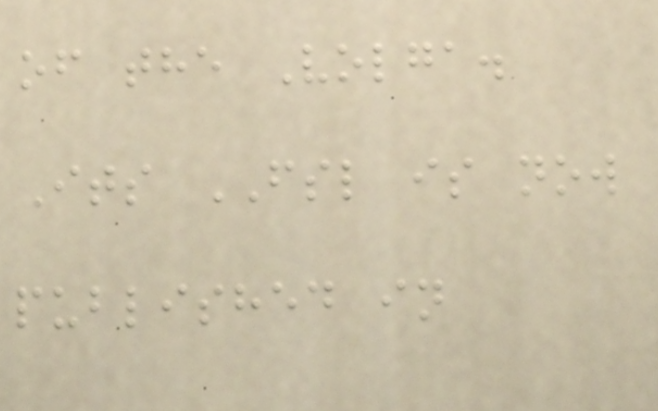of the Volga.
Its FSL is now
published in
